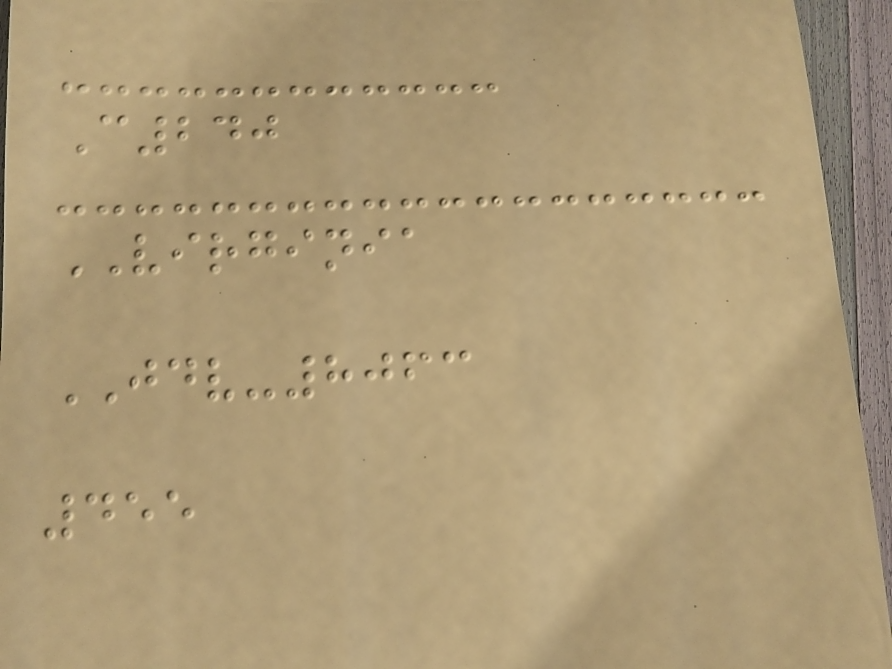C240
VIRGINIA
JDV-8063
455
